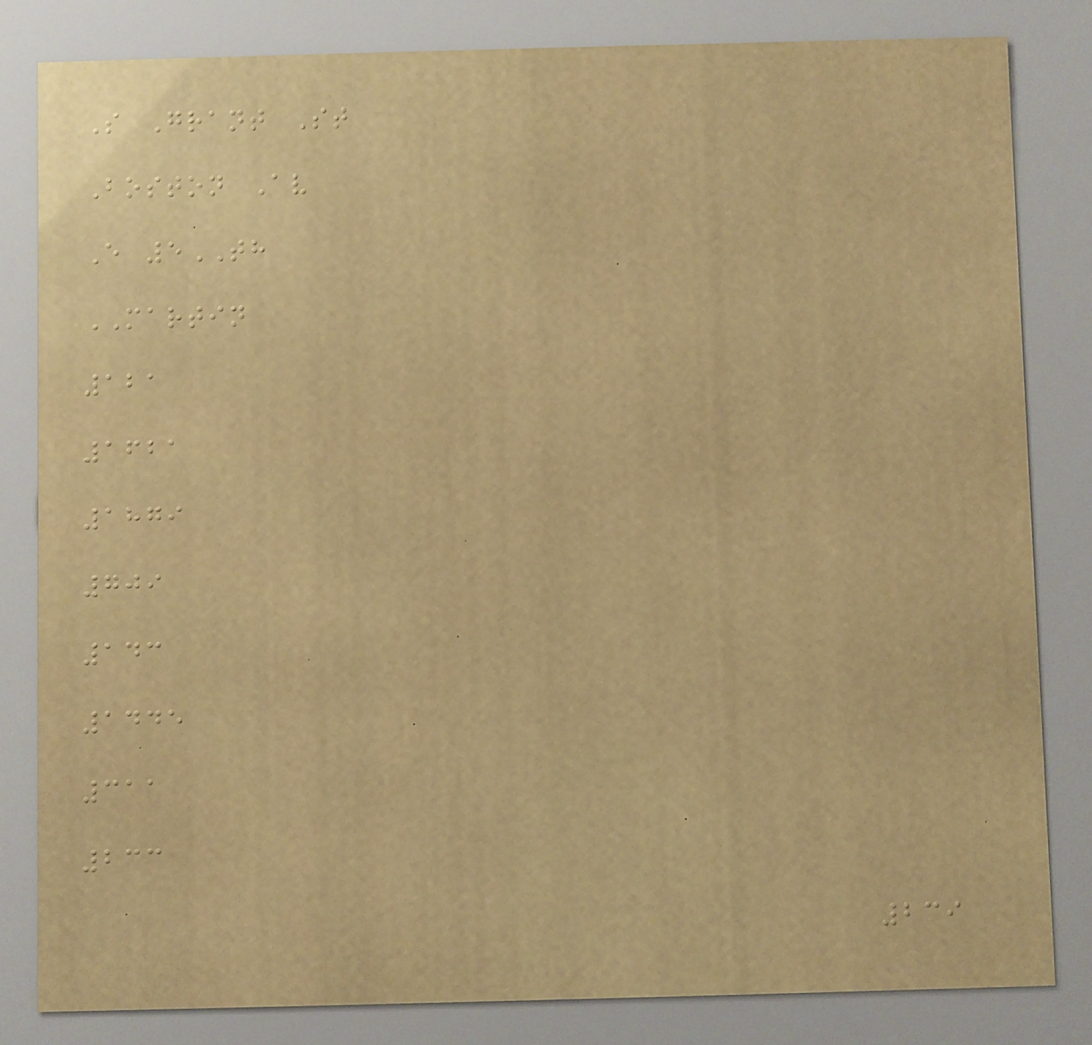S Grant St
Boston Av
E 5TH
MARTIN
121
1621
1879
709
143
1445
311
233
239
